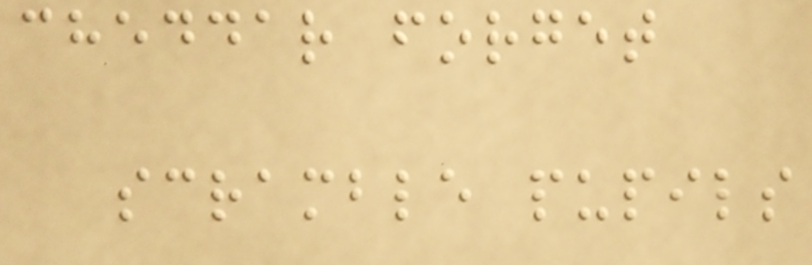cheddar forget
scramble pupils
